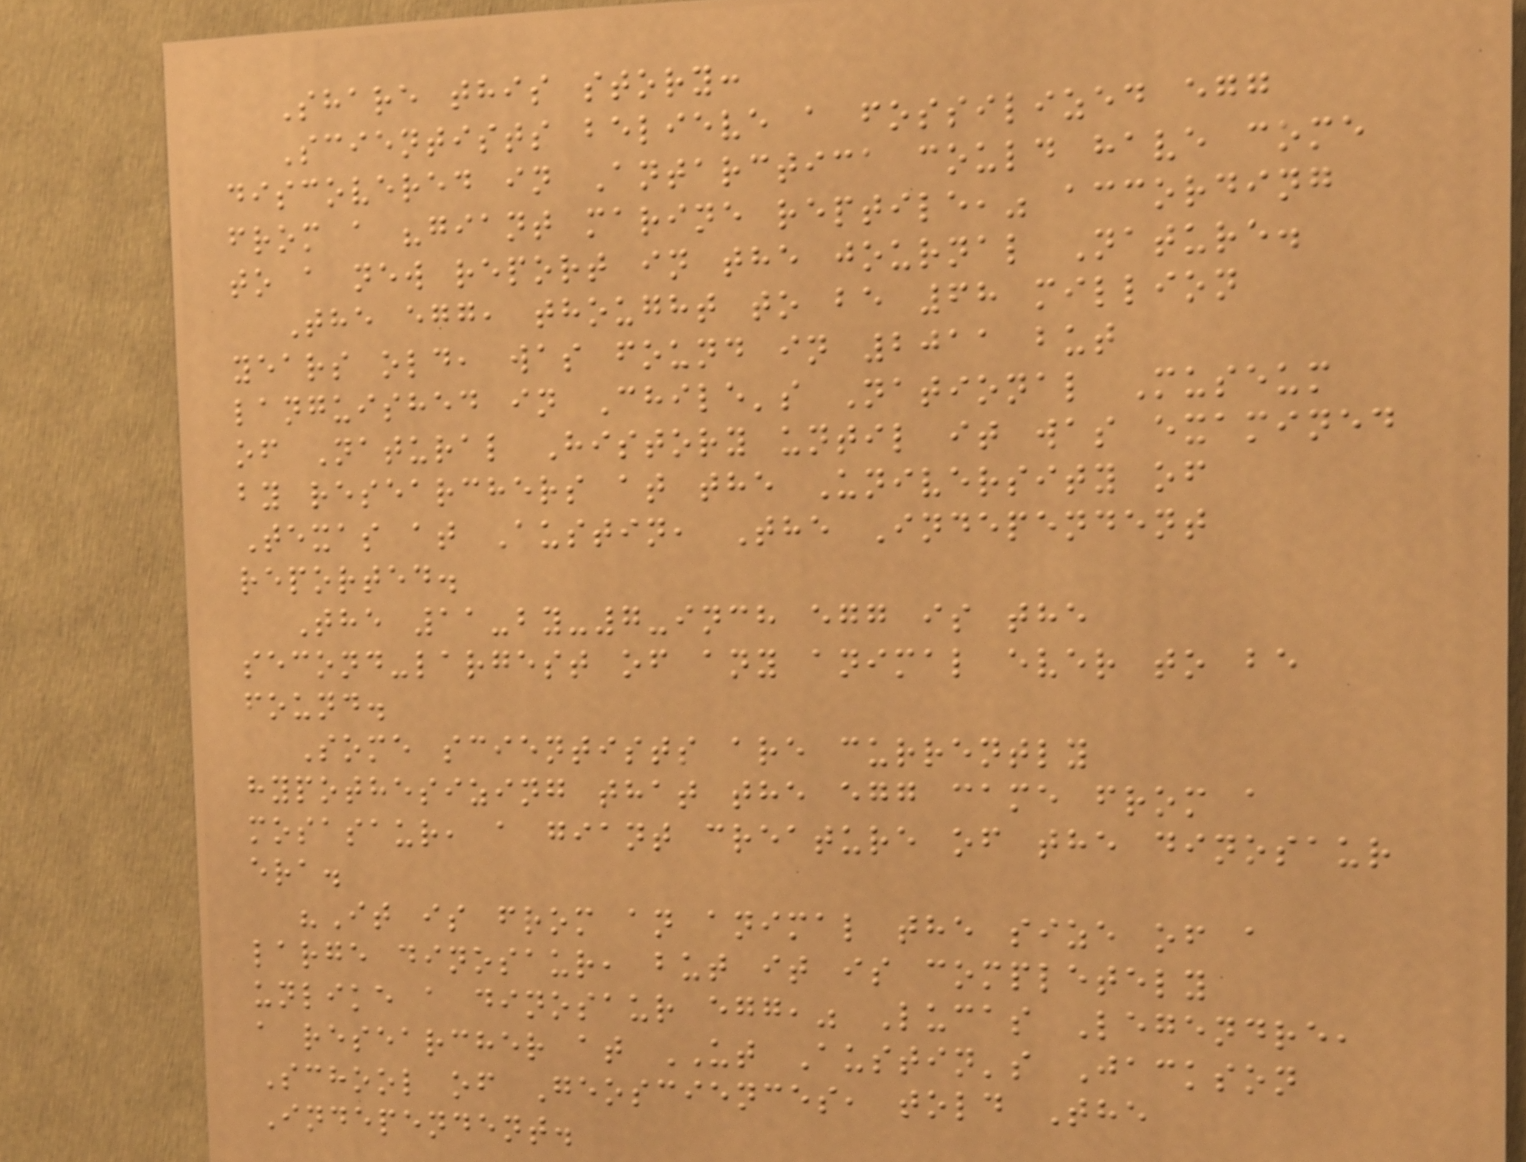Share this story:
Scientists believe a fossilized egg
discovered in Antarctica could have come
from a "giant marine reptile," according
to a new report in the journal Nature.
The egg, thought to be 68 million
years old, was found in 2011 but
languished in Chile's National Museum
of Natural History until it was examined
by researchers at the University of
Texas at Austin, The Independent
reported.
The 11-by-7-inch egg is the
second-largest of any animal ever to be
found.
Some scientists are currently
hypothesizing that the egg came from a
mosasaur, a giant creature of the dinosaur
era.
"It is from an animal the size of a
large dinosaur, but it is completely
unlike a dinosaur egg," Lucas Legendre,
a researcher at UT Austin's Jackson
School of Geosciences, told The
Independent.
